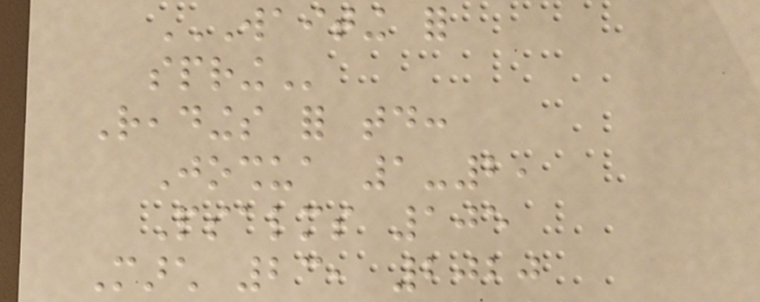WAITING FOR
SPRING
Readings for today:
Joshua 1-2,
Psalms 105
March 23, 2020
